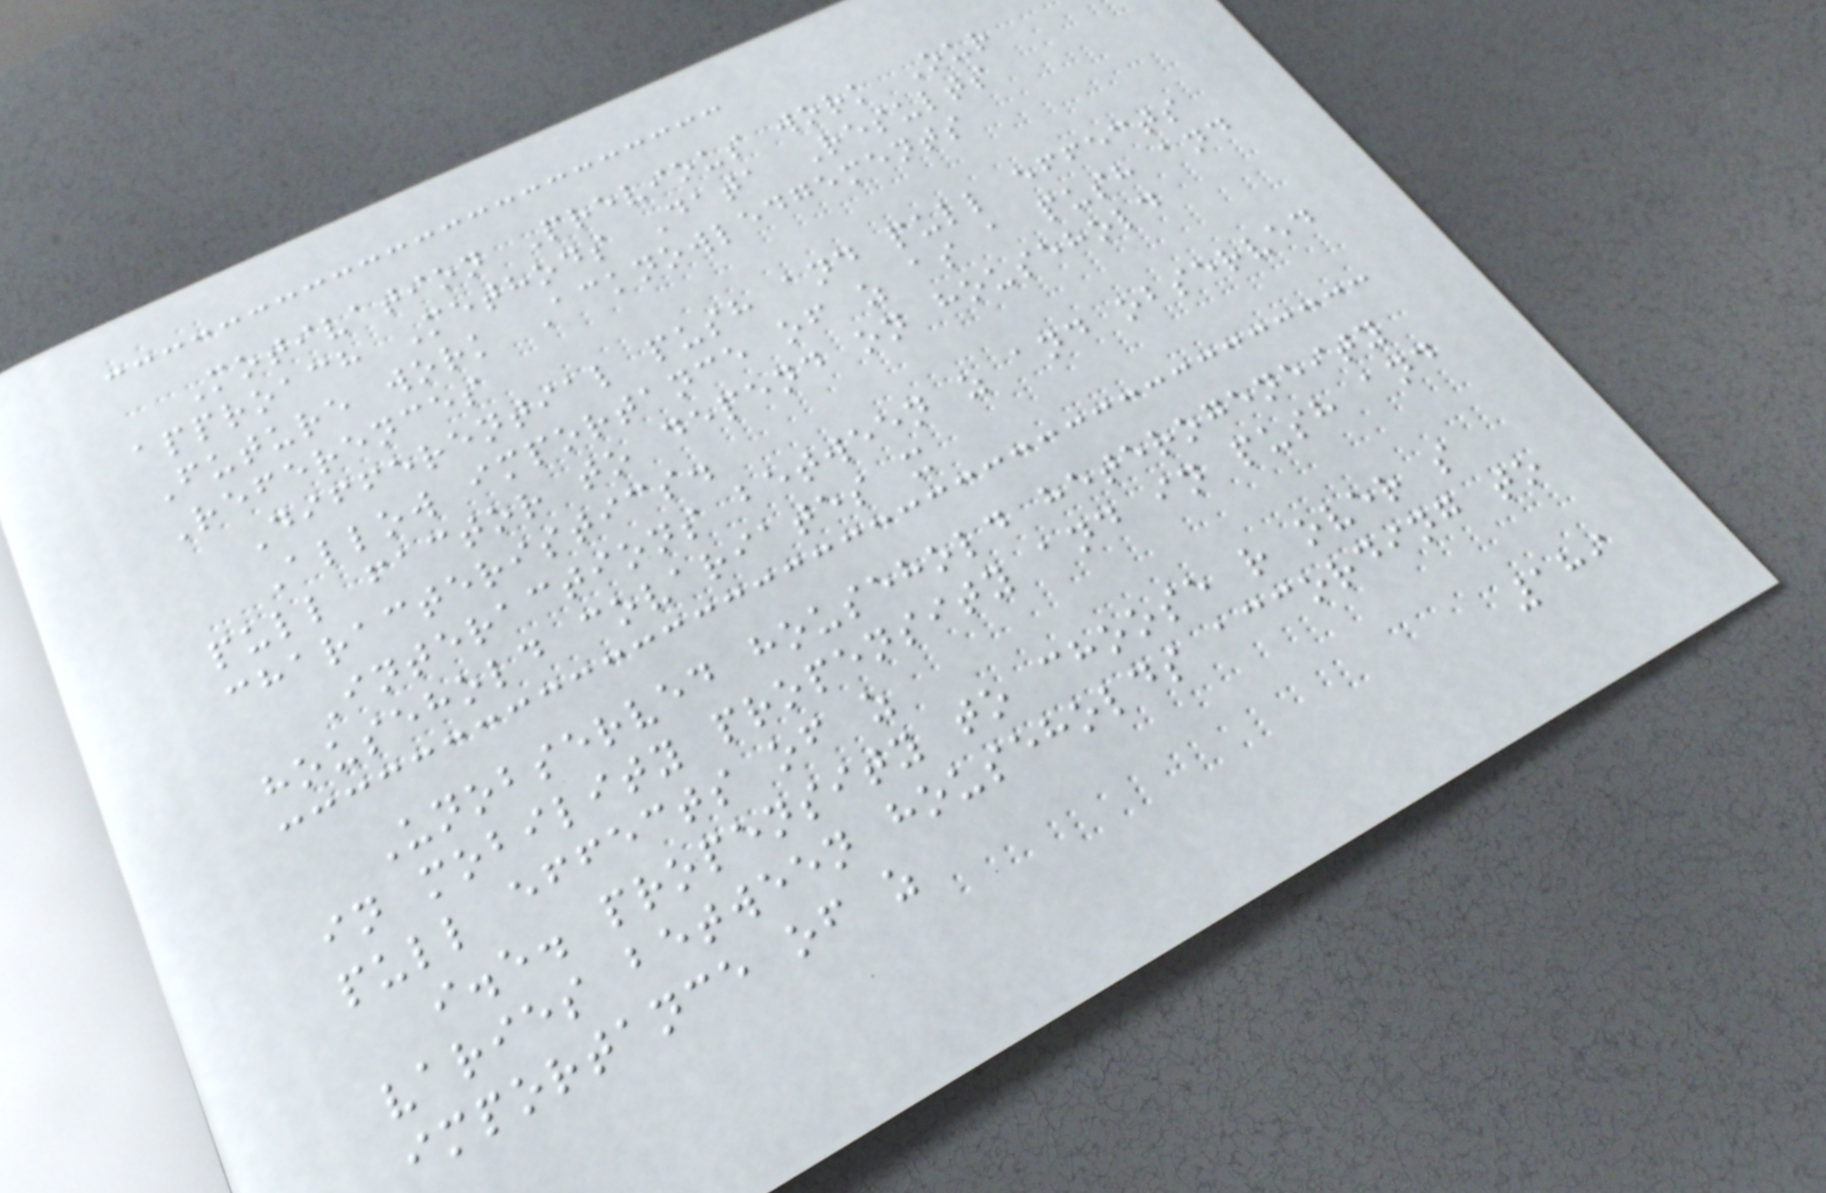Motivation Previous work Our
approach Methods Data Results
Future work Acknowledgements
References
Differential push and pull effects
Allow importance of z as a push and
pull factor to depend on household
characteristics.
Interactions between z and observed
household covariates x
Unobserved household heterogeneity
in mobility propensity and in push and
pull effects of z
i.e. propensity to choose r over s
varies between households according to
importance of z
189
